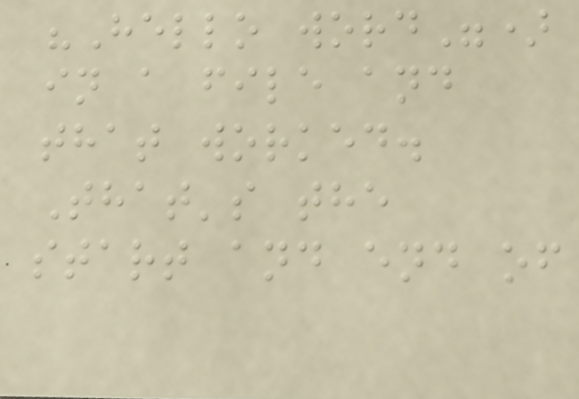"Hello word")
in a file and
that worked.
That's the
start and end of
